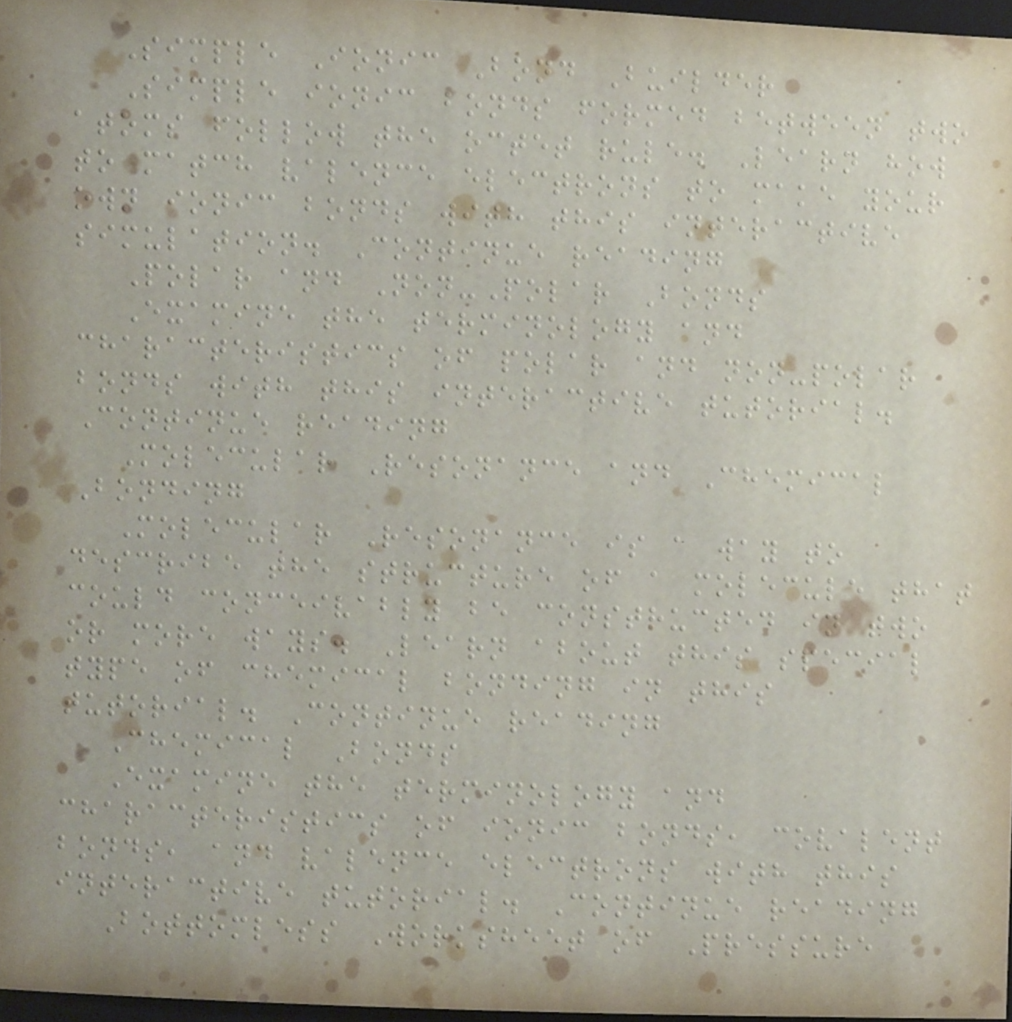Simple Ionic Bond Builder
Simple ionic bonds formed between two
atoms follow the octet rule. Learn how
to match valence electrons to make your
own ionic bonds with this interactive
simulation. Continue reading
Polar and Non-Polar Bonds
Examine the terminology and
characteristics of polar and non-polar
bonds with this interactive tutorial.
Continue reading
Molecular Resonance and Chemical
Bonding
Molecular Resonance is a way to
describe the structure of a molecule that
could conceivably be constructed in two
or more ways. Learn about this special
type of chemical bonding in this
tutorial. Continue reading
Chemical Bonds
Examine the terminology and
characteristics of ionic bonds, covalent
bonds, and valence electrons with this
interactive tutorial. Continue reading
Bottomless Worksheet of Pressure
